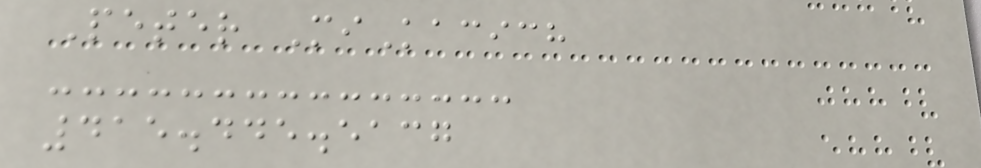Peter MiKacich
415.445.5137
